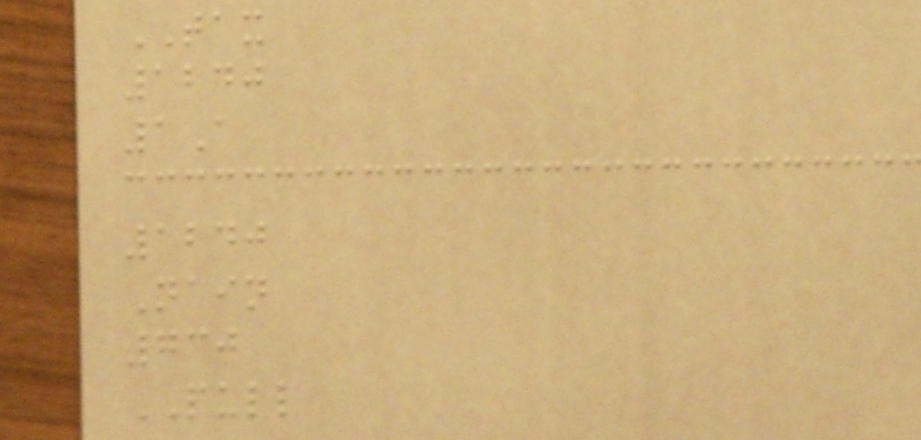TAX
1240
1A
1240
Nain
730
PULL
